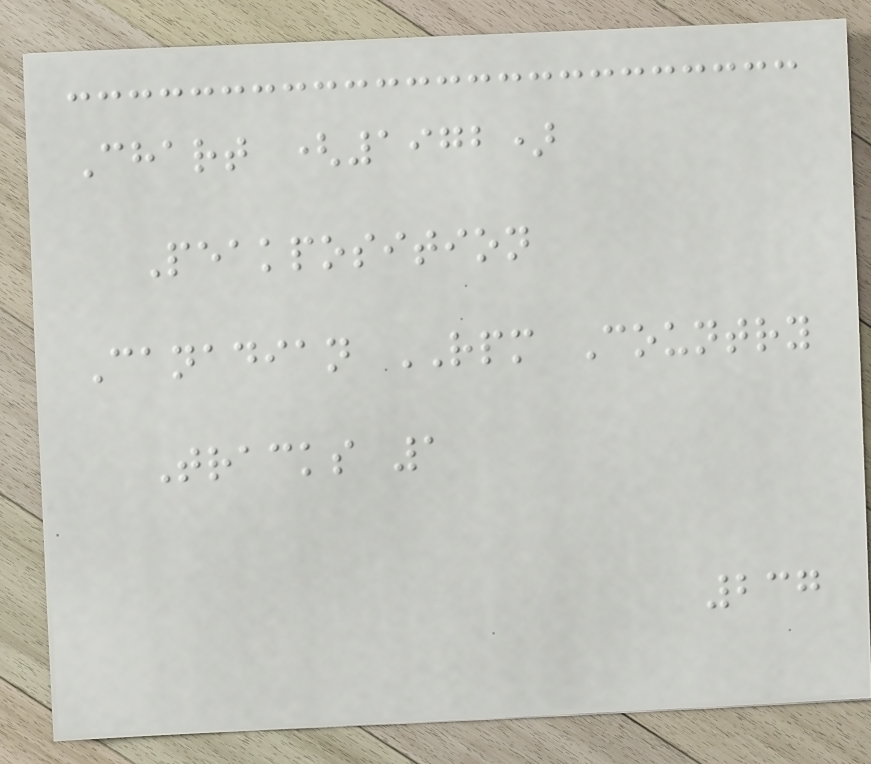Chart (1972)
Peakposition
Canadian RPM Country
Tracks 1
237
